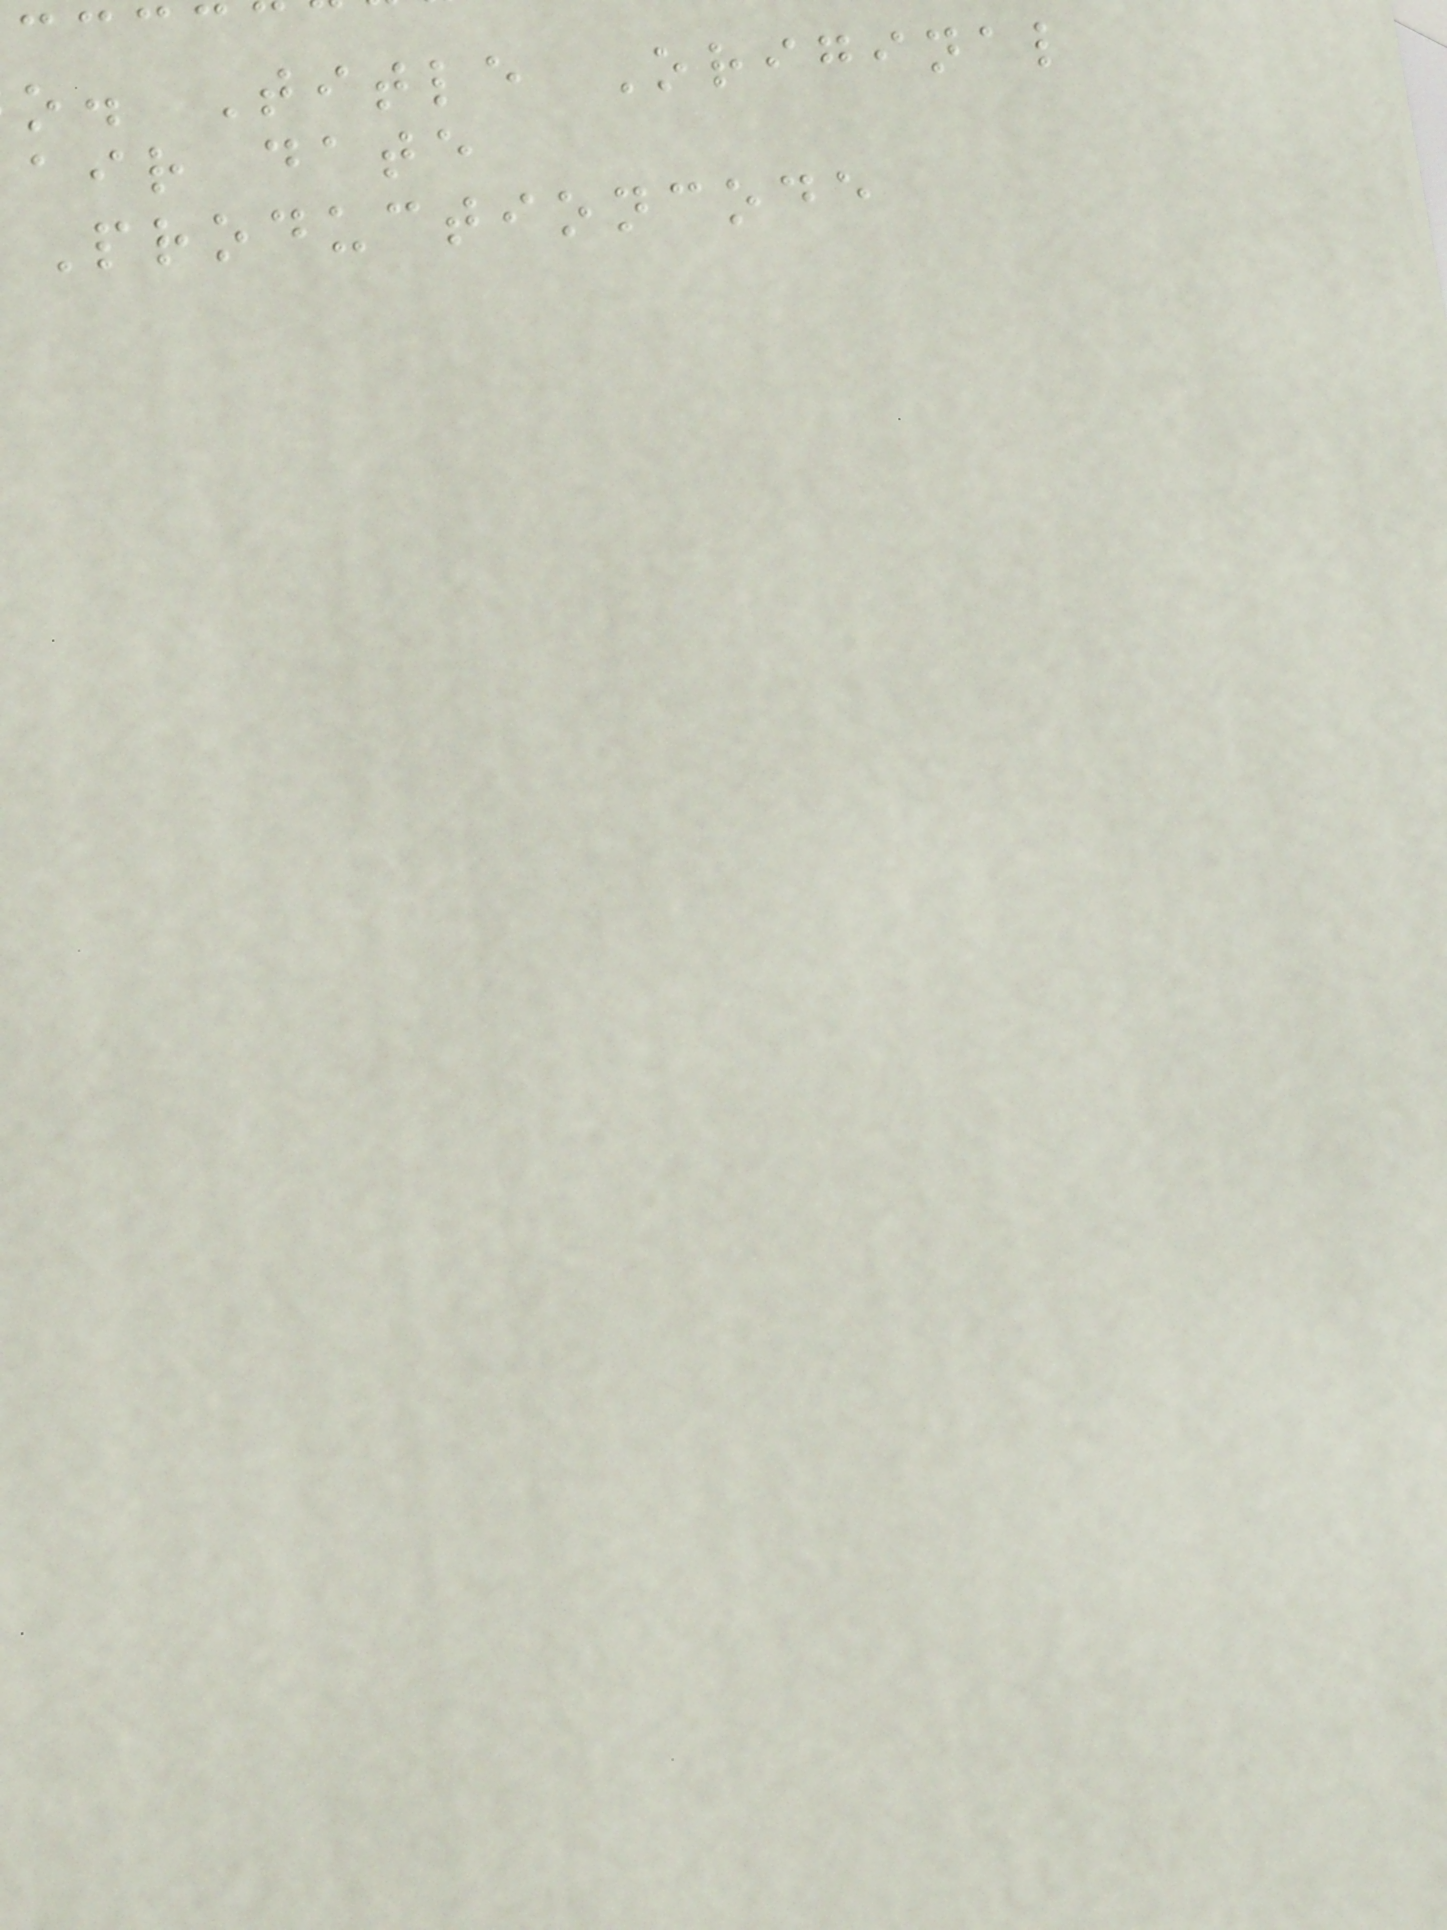o. Title Original
air date
Productioncode
